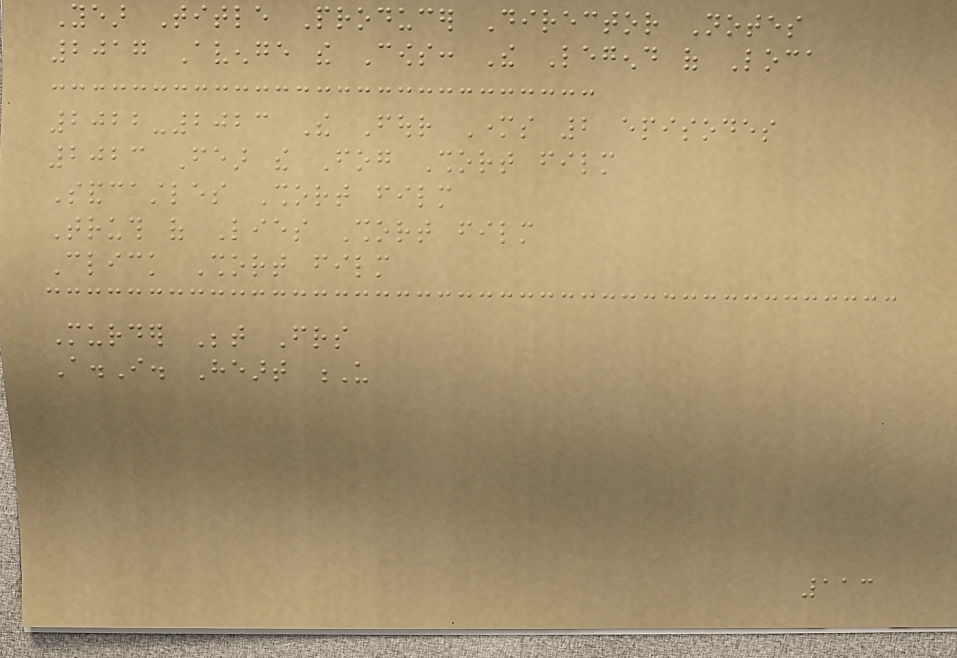Year Title Producer Director Notes
2017 Avenge the Cows: The Legend of Loca
2022-2023 The Four Mothers 2 episodes
2023 Fear the Fog Short film
Sandcastles Short film
Truth of Lies Short film
Click Short film
Murder Between Friends
A.I. Heart U
113
